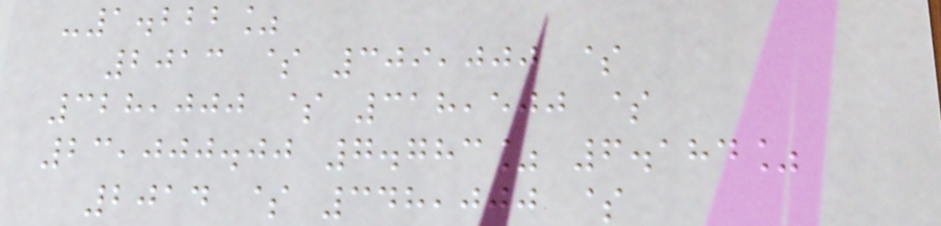-1.222%
2013 $ 309,000 $
328,000 $ 318,500 $
23,000.00 7.783% 6.184%
2014 $ 348,000 $
